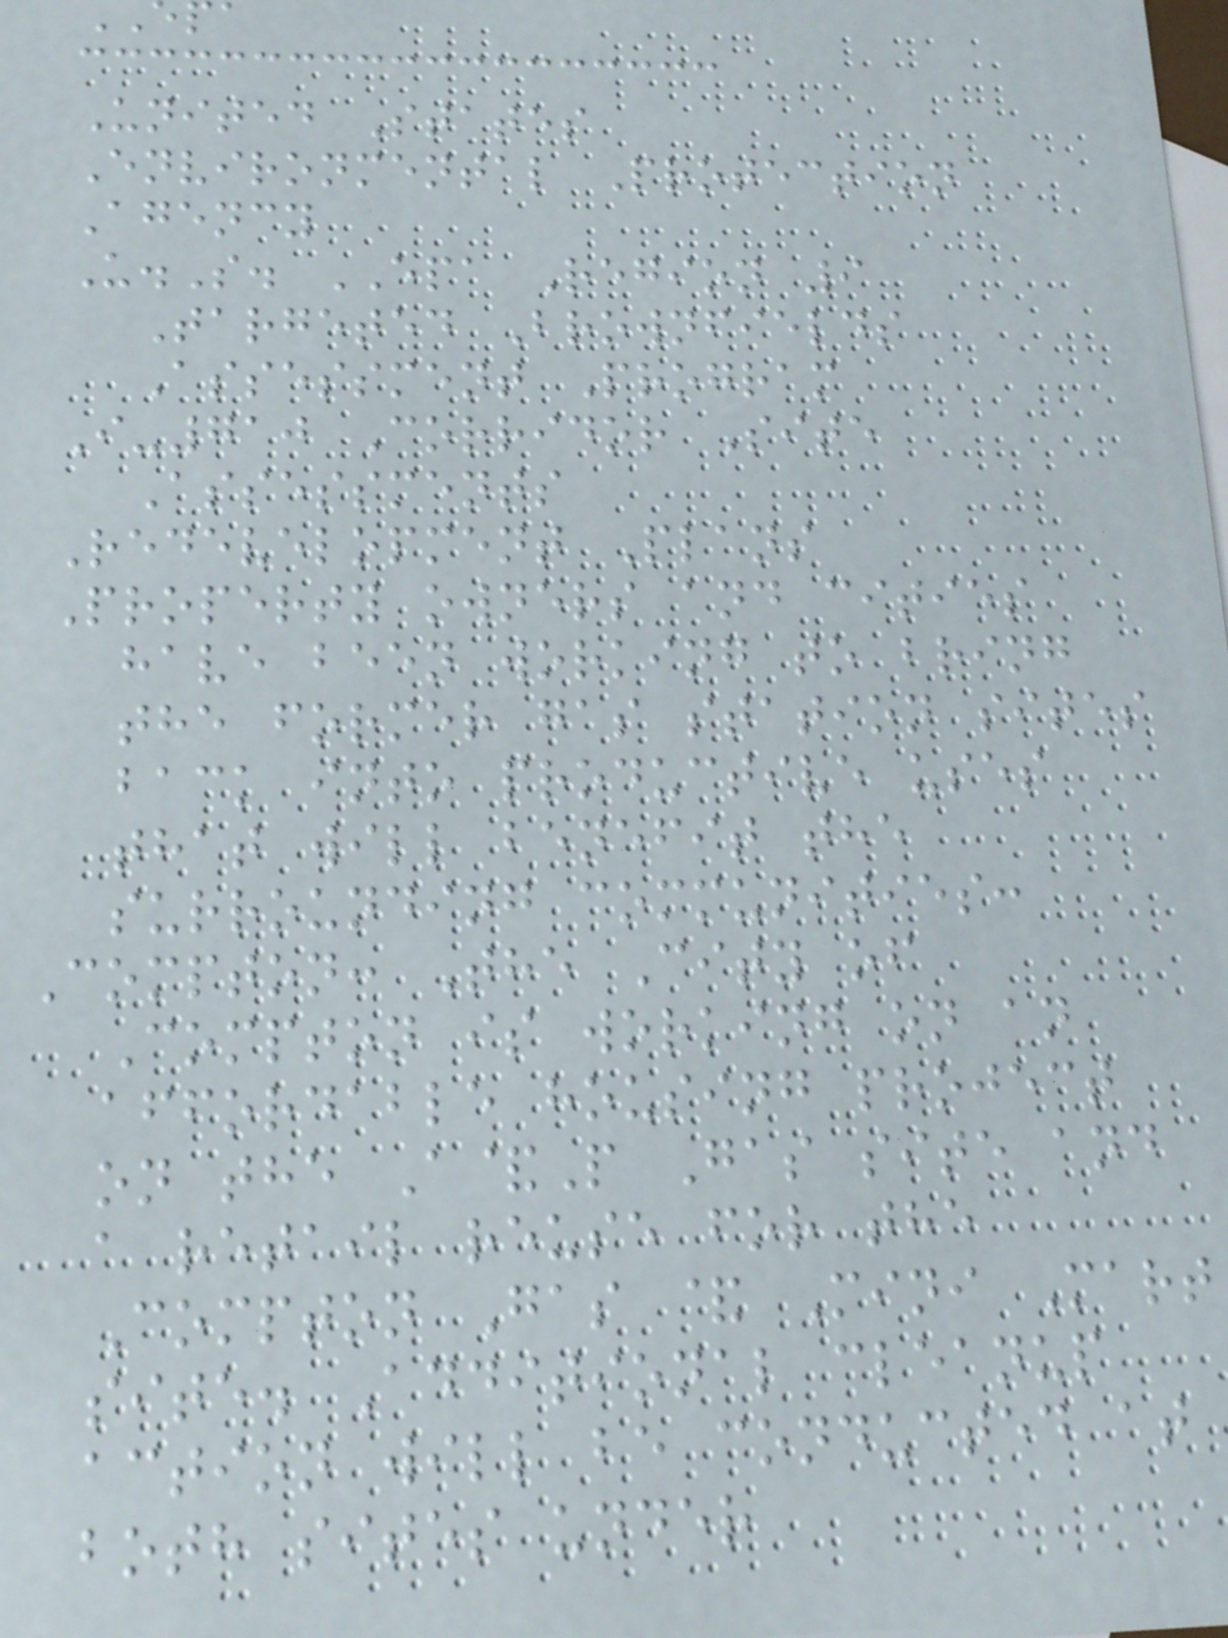United States
Environmental Protection
Agency
U.S. EPA Region 9
Targeted Brownfields
Assessment Program
I-710 Corridor Site
Assessments
Redevelopment Plans
Property owners and cities
have been working to bring
the former gas station sites
back into productive uses
that will benefit the
surrounding communities:
Compton: The City of
Compton is working on an
affordable housing project
on the A&P Gas site and
a retail reuse for the
Compton Gas & Mini Mart
site. Additional cleanup
action will be conducted at
both sites under
